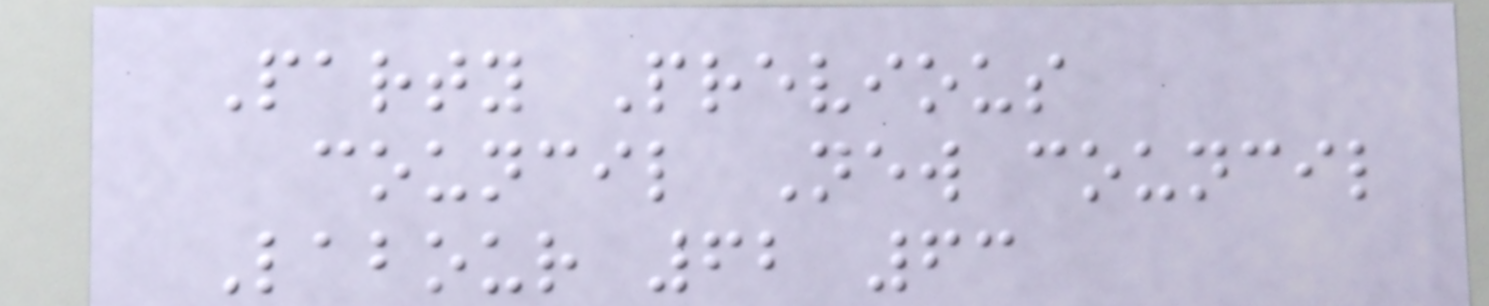Party Previous
council New council
Labour 62 63
